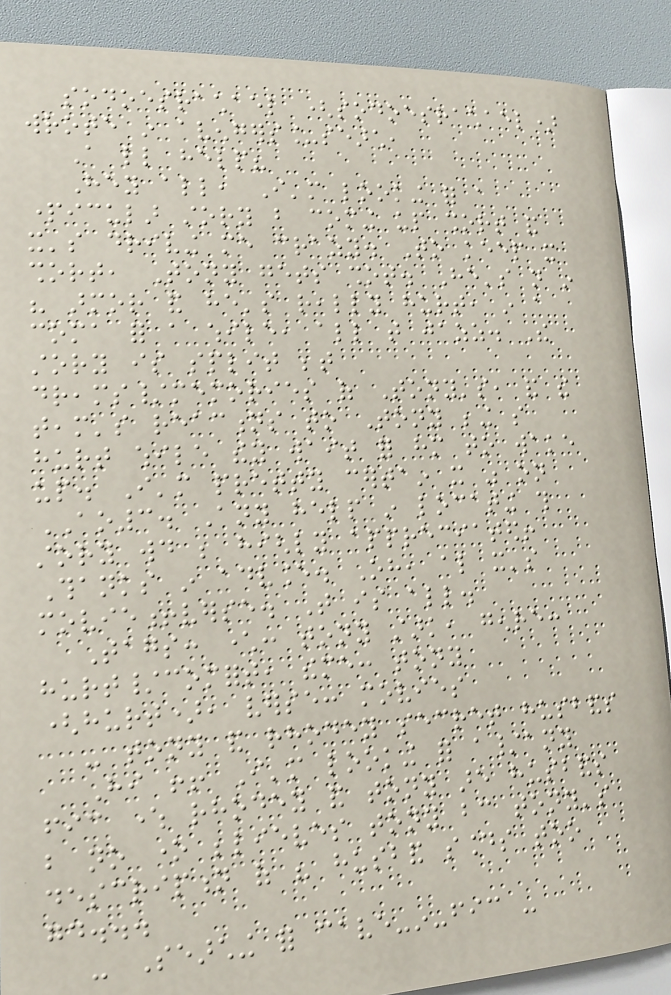sodoesrachael (sodoesrachael)
wrote in avengers_search,
A little help?
Hey all, I'm looking for a
particular story but coming up short and
it's driving me crazy. To keep it
short, Tony gets shot. He's not in
his armor and he's really hurt, in a
coma for a while, all that jazz. The
story is split between
dreams/memories of Tony's, and the
team's reactions to Tony being so
hurt while they wait for him to wake
up. I'm pretty certain it was on
AO3. Any help in locating this
story would be highly appreciated!
Thanks in advance. Oh, also it's
movie!verse. That is all.
Tags: character: tony stark, genre:
hurt/comfort, theme: tony
(hurt), verse: movies
- tony and rhodey secret husbands
Hi !! I'm looking for a/any
fic where rhodey and tony are husbands
but no one believes tony bc tony's
description of his husband sounds too
good...
- Searching for cave-in-fic -
